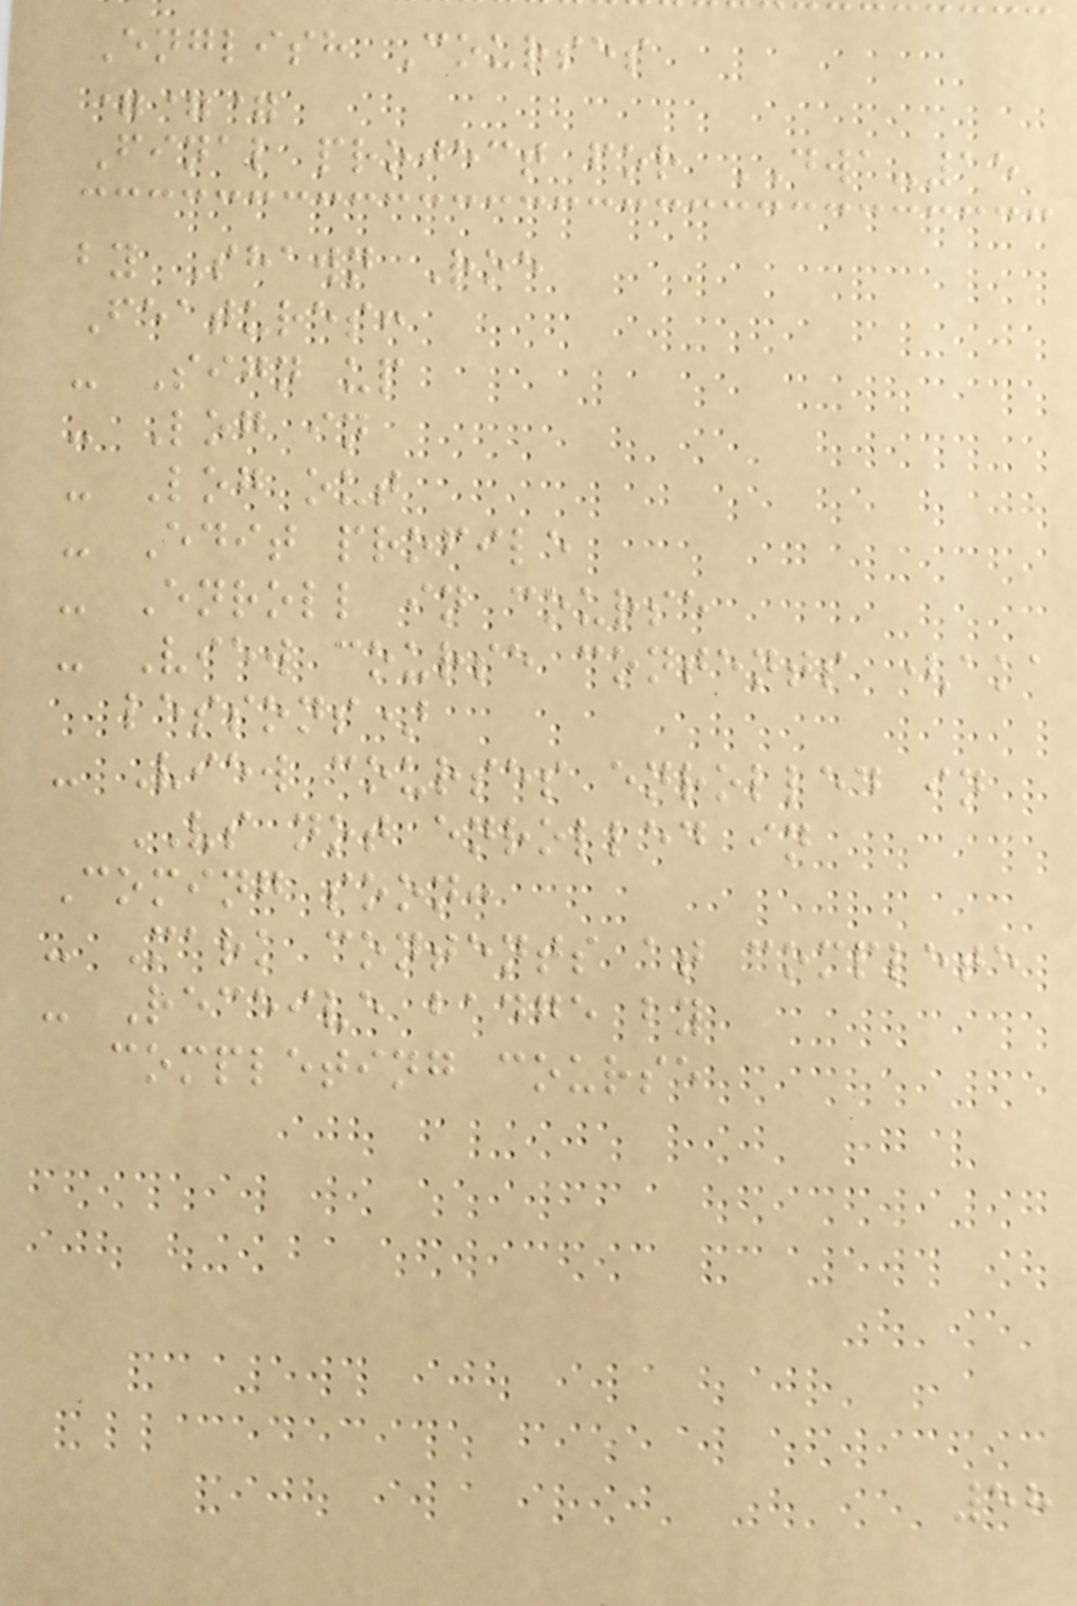English Courses
===
Final project for DWA-15
by Shawn Roe
Features:
- Sign up
- Log in
- Log out
- Edit profile
- Enroll in course
- View course contents (aka
lessons)
- View courses enrolled in
VS not enrolled in
Coming soon:
- Mark contents at complete
- Receive badge by
completing course
58
